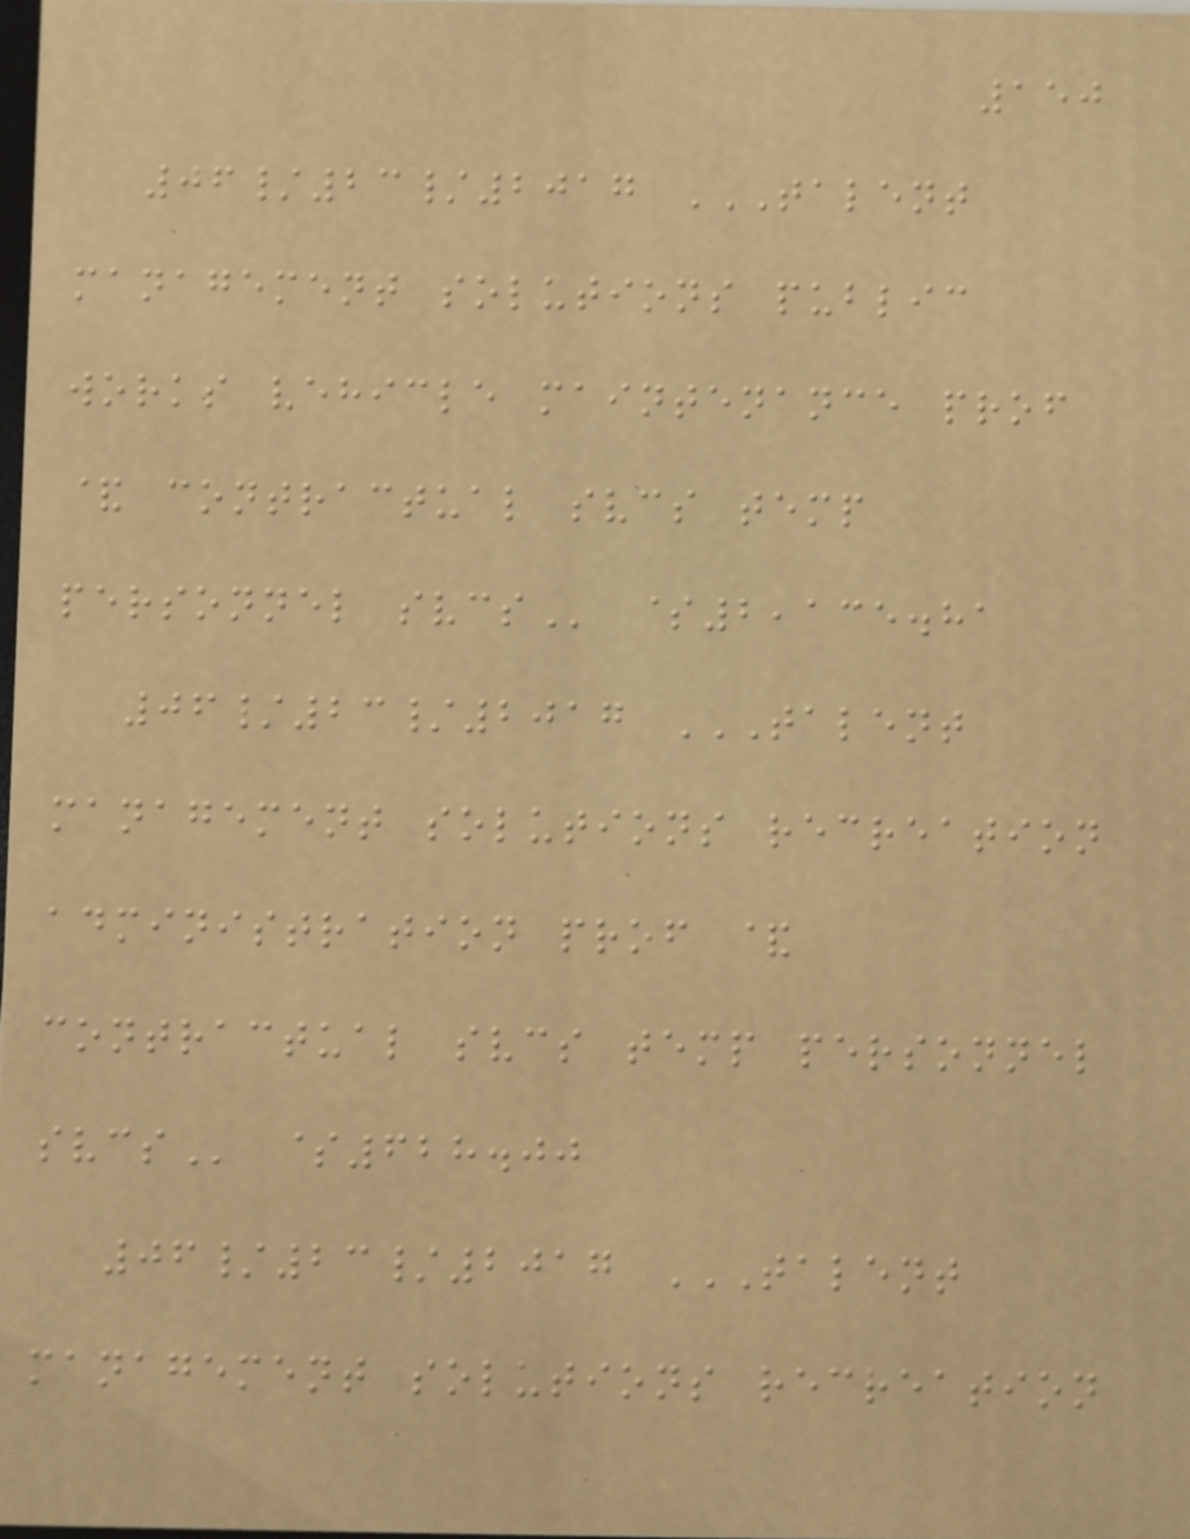150
06/23/2017 TALENT
MANAGEMENT SOLUTIONS PUBLIC
WORKS VEHICLE MAINTENANCE PROF
& CONTRACTUAL SVCS TEMP
PERSONNEL SVCS $2,135.81
06/23/2017 TALENT
MANAGEMENT SOLUTIONS RECREATION
ADMINISTRATION PROF &
CONTRACTUAL SVCS TEMP PERSONNEL
SVCS $628.00
06/23/2017 TALENT
MANAGEMENT SOLUTIONS RECREATION
